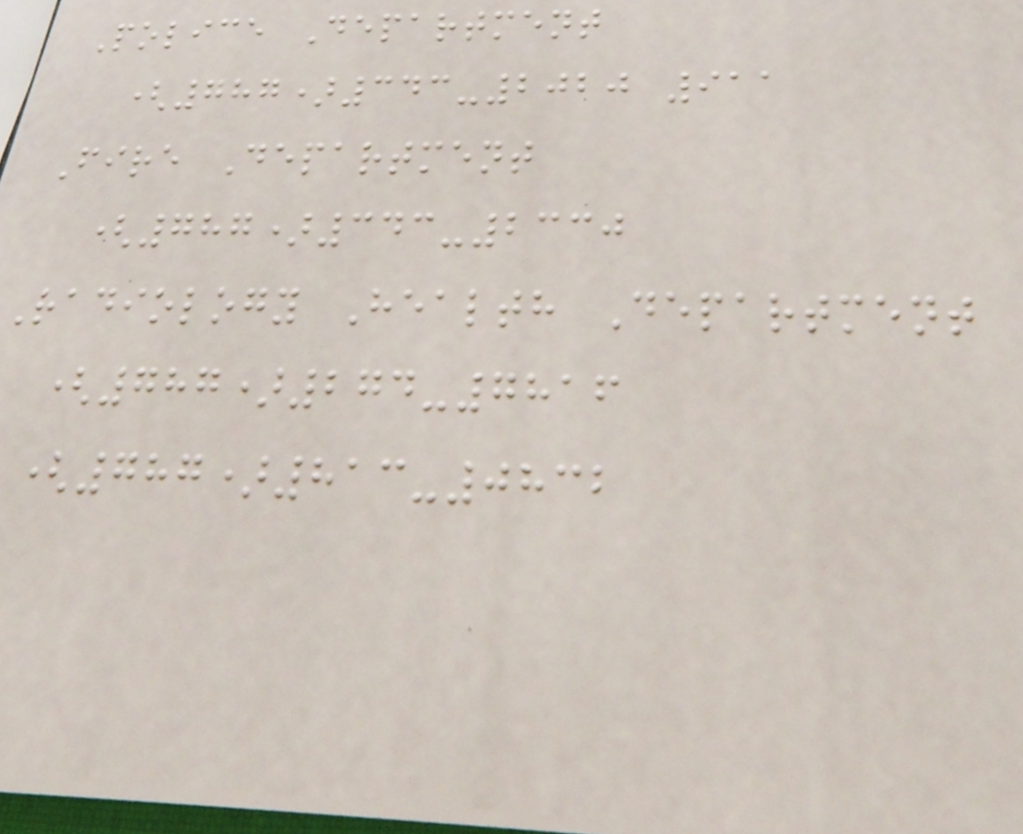Police Department
(787)343-2020 911
Fire Department
(787)343-2330
Radiology Health Department
(787)274-7816
(787)813-0832
